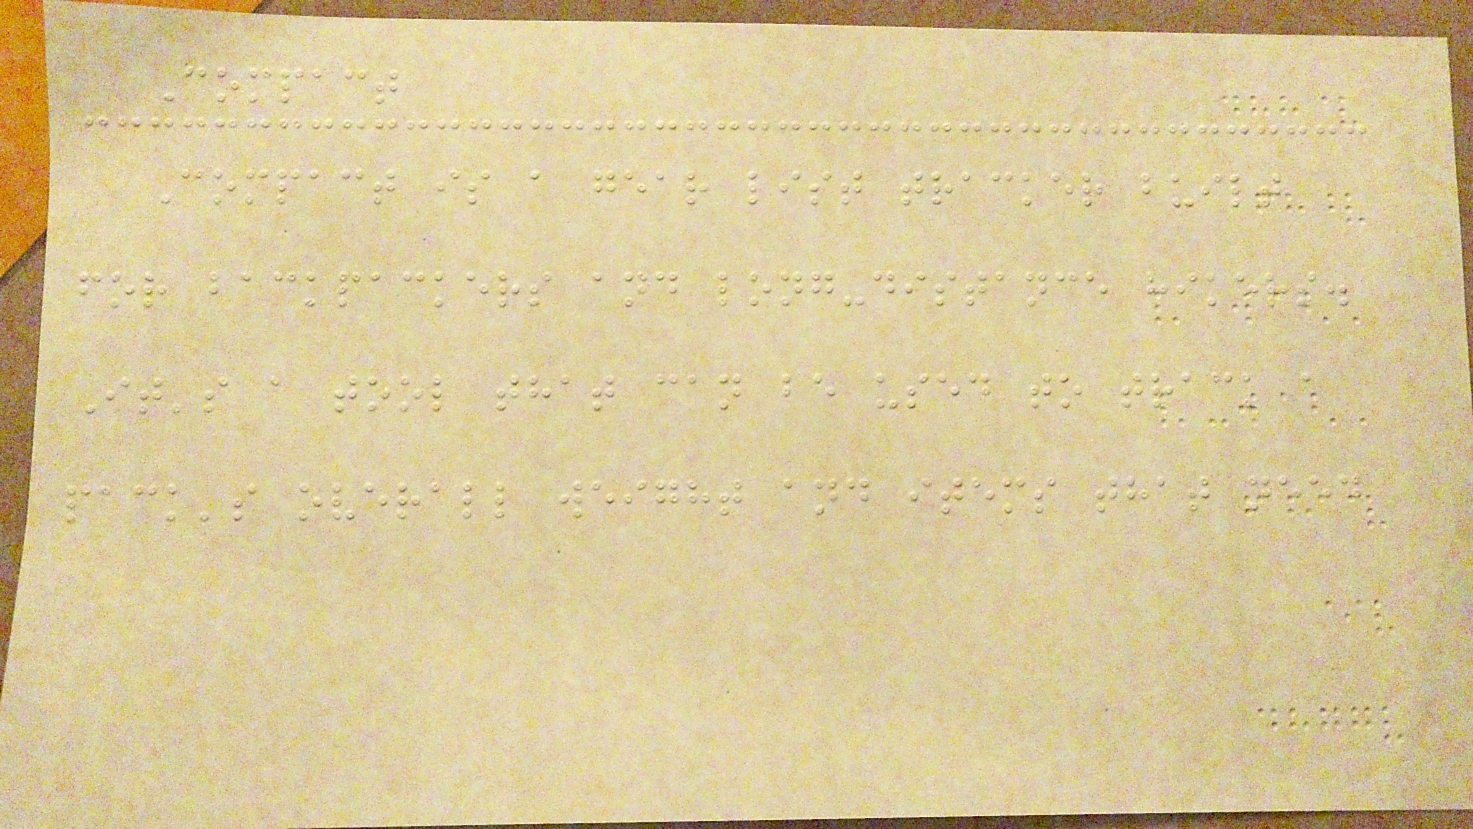Compact
Compact is a gear list tracker built
for backpackers and long-distance hikers.
It's a tool that can be used to track a
pack's overall weight and items that need
